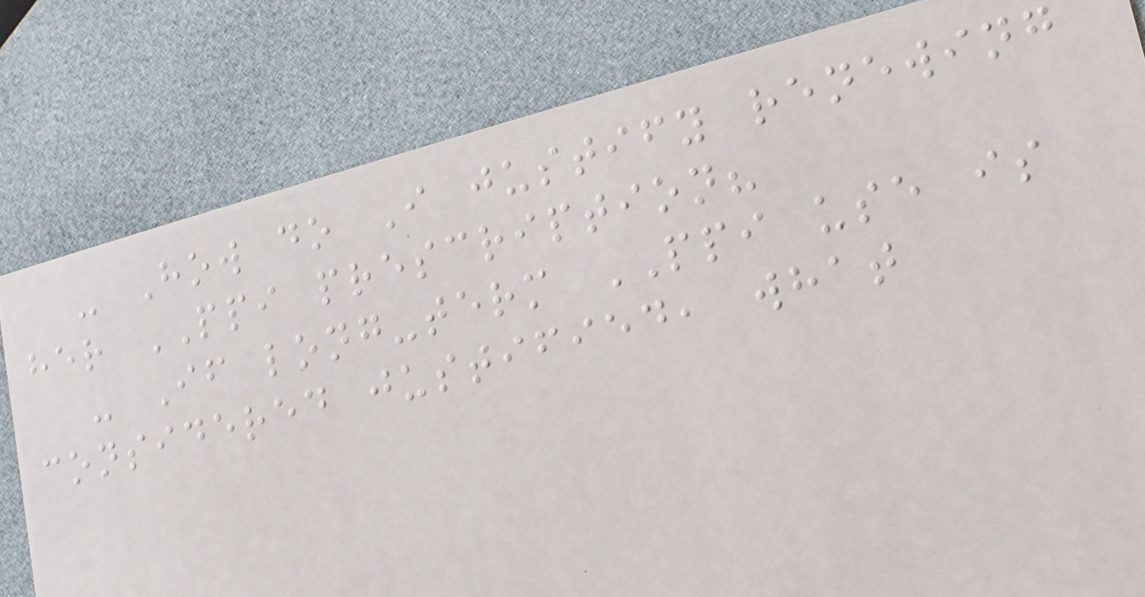- How do I justify renewing
her PPI prescription?
- If long-term PPI use is
considered justified, what
